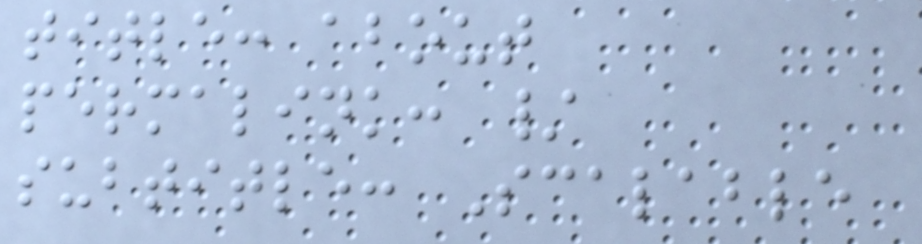title: about
permalink: /
subtitle: Scalable
